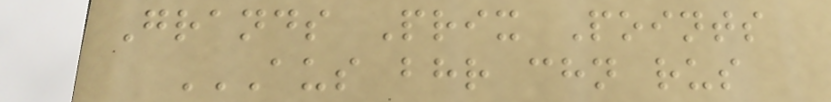Grands Prix Points
AUS BHR CHN RUS
